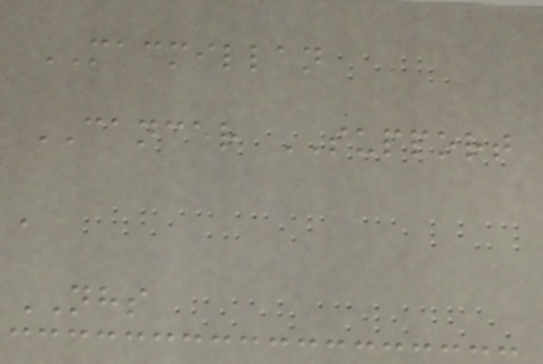MACMILLAN
CANCER SUPPORT
'
NHS
